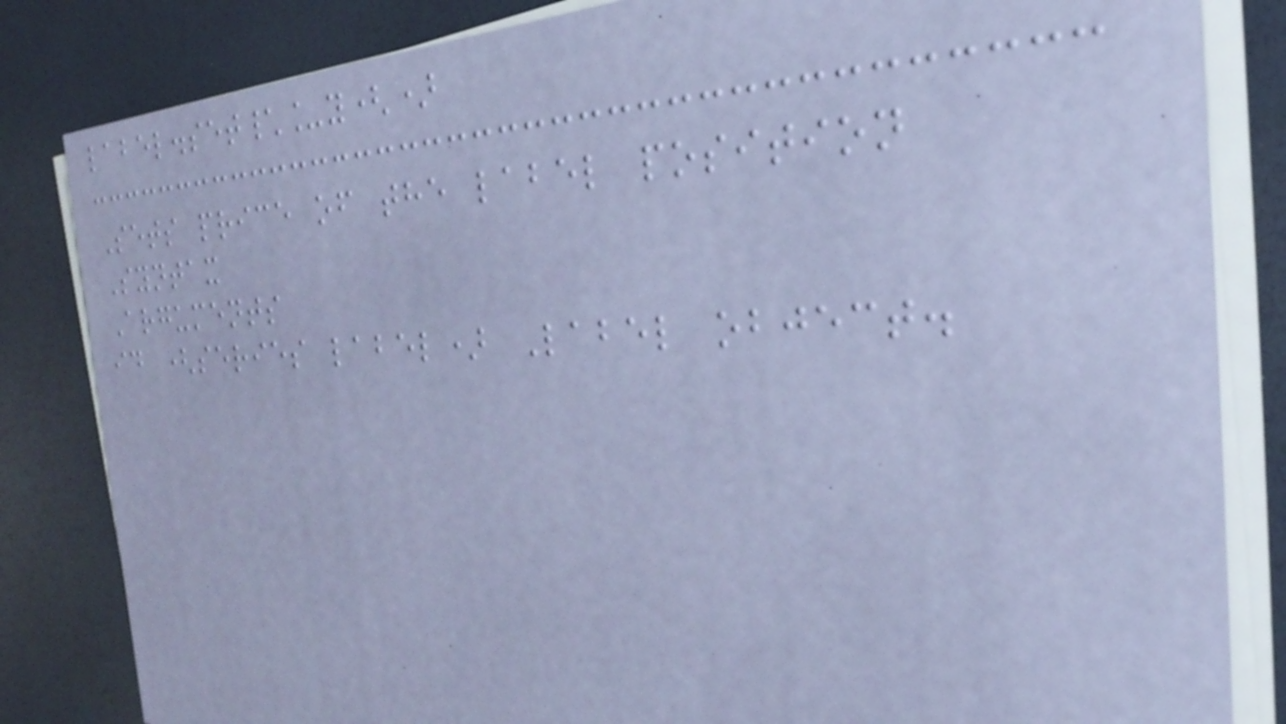label.set\_y()
Sets price of the label position
Syntax
Arguments
id (series label) Label object.
